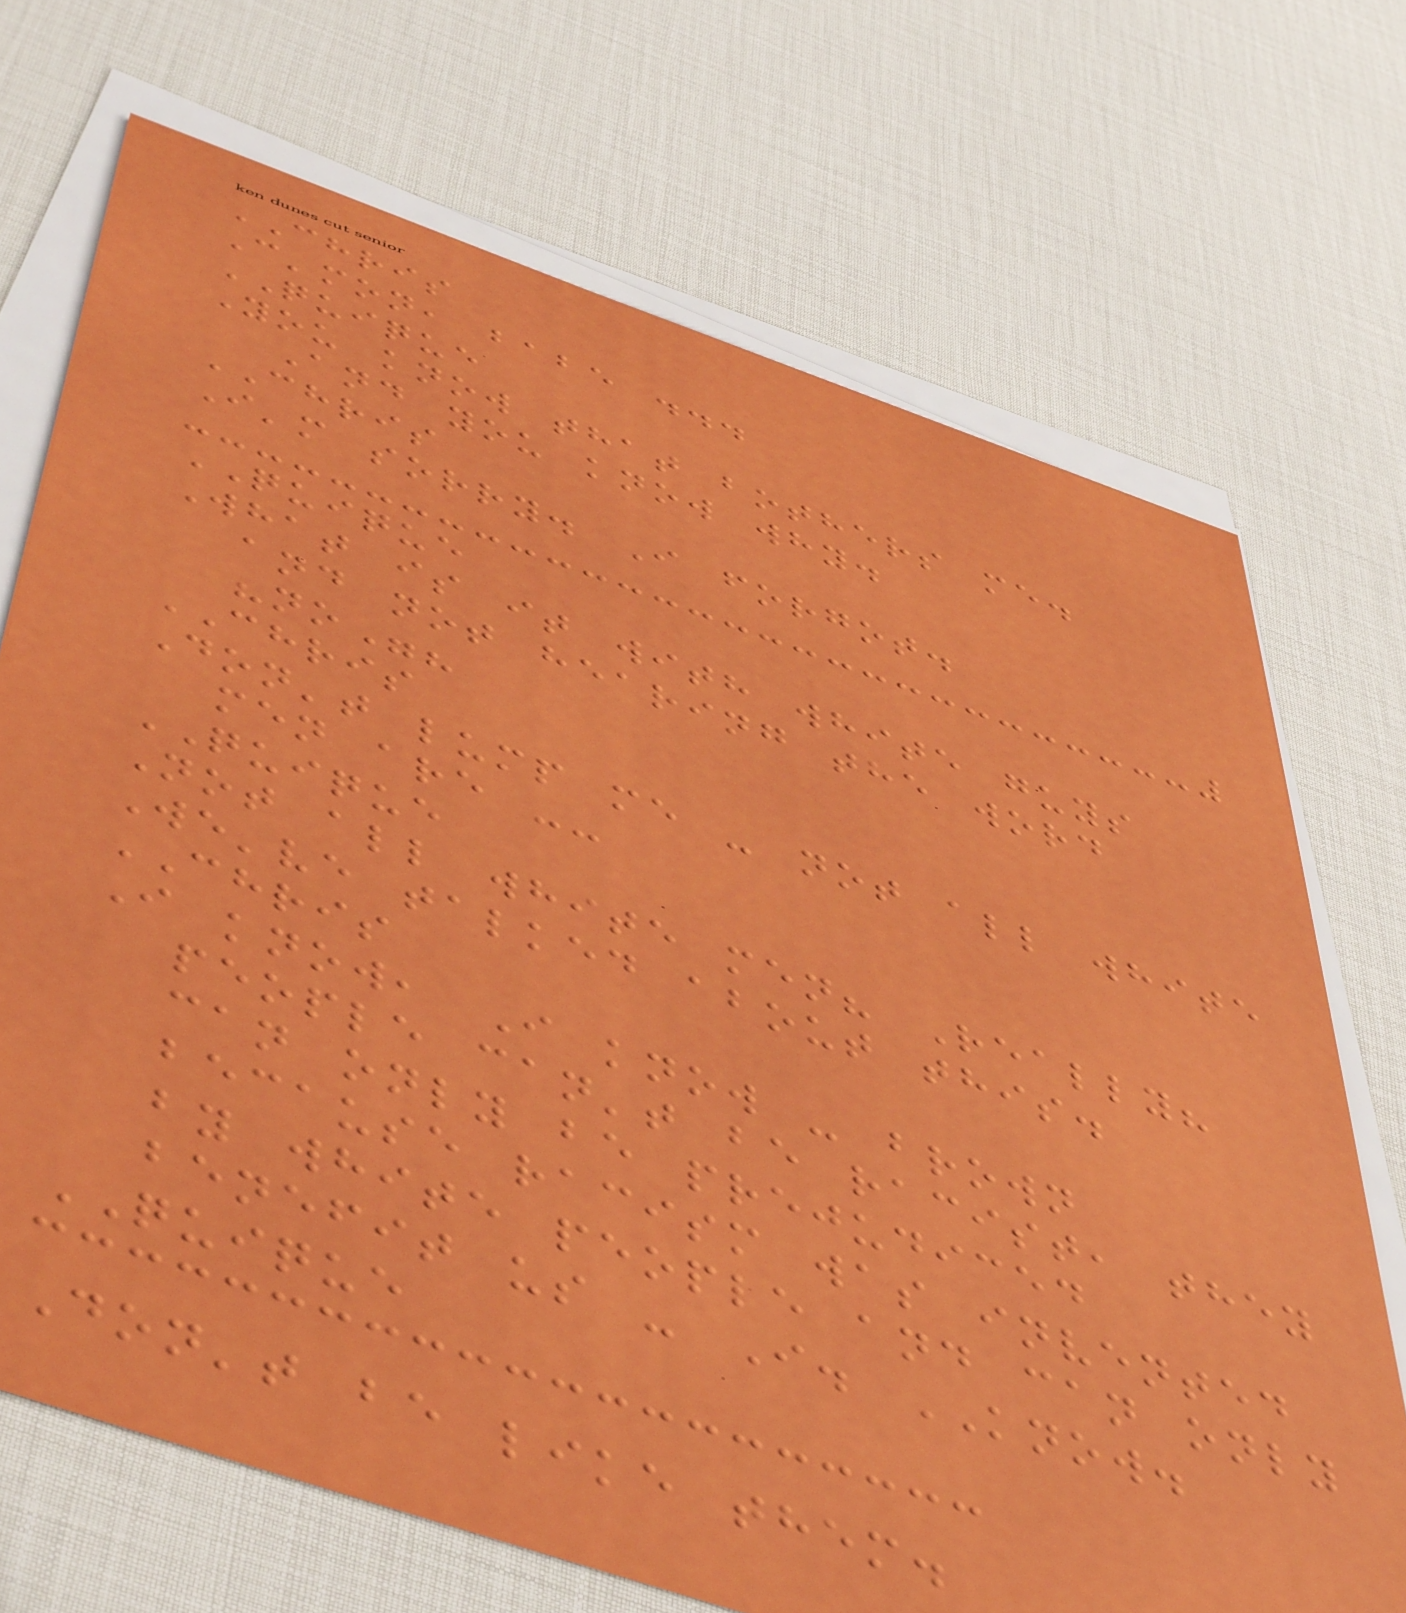CHRIS
C'mon, babe ...
QUIQUE
You know that bothers me.
And you know why.
CHRIS
I'm sorry. I forgot.
QUIQUE
What is it with white guys
and not hearing the word
"no"?
CHRIS
Don't lump me - not all white
men are --
QUIQUE
Not all white men? Really?
We've talked about this.
CHRIS
I know, I know - brown
people can't be racist, they
can only be prejudiced
because racism was invented
by white people and can only
benefit us - I. KNOW.
QUIQUE
Don't be like them.
